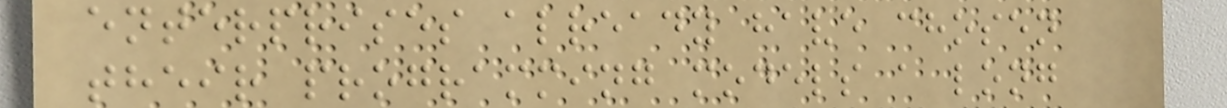enterprises already have chosen
their programming models a long
